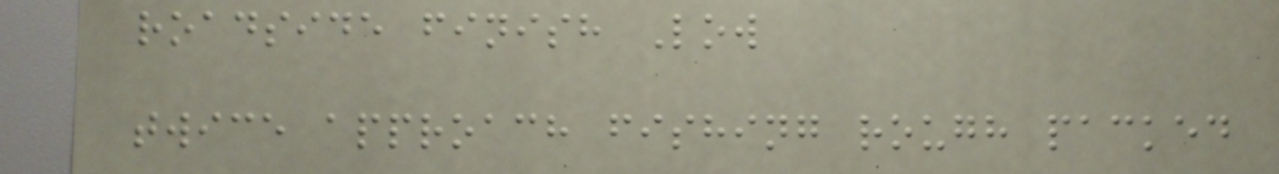roadside finish Low
twice approach fishing rough packed
